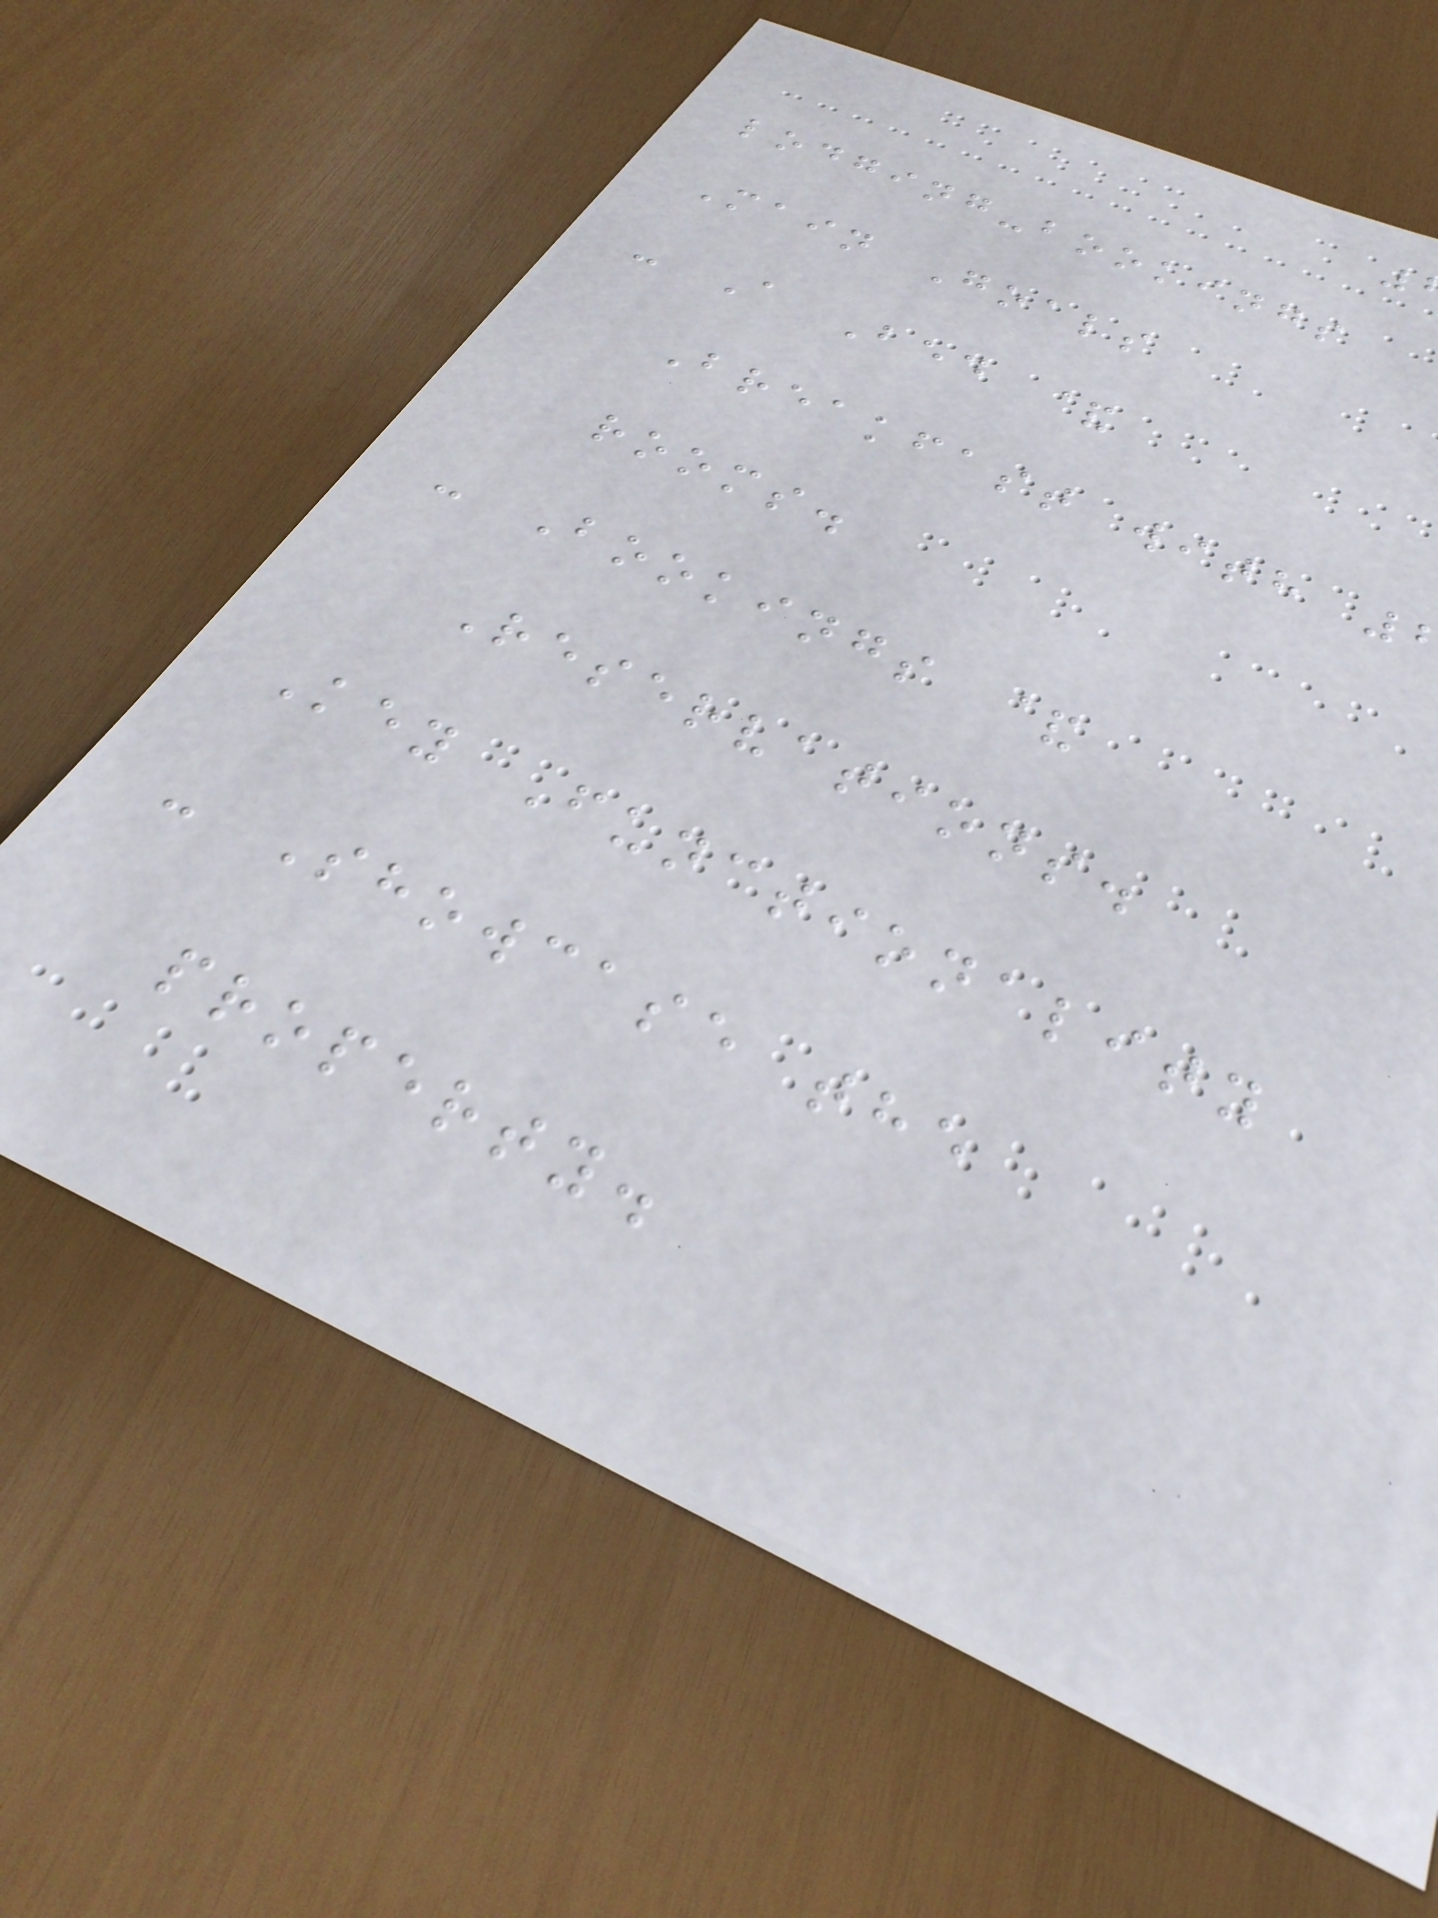lodging-bookings
Main Goals
- A Bed &
Breakfast with
rooms.
- Bookings &
Reservations.
Key Functionality
- Showcase the
property.
